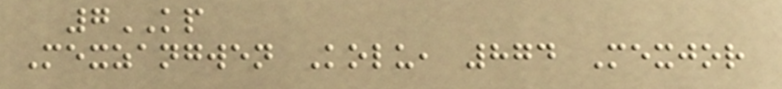7KP
Mexzangwen Kolu, 874 Mexjor
